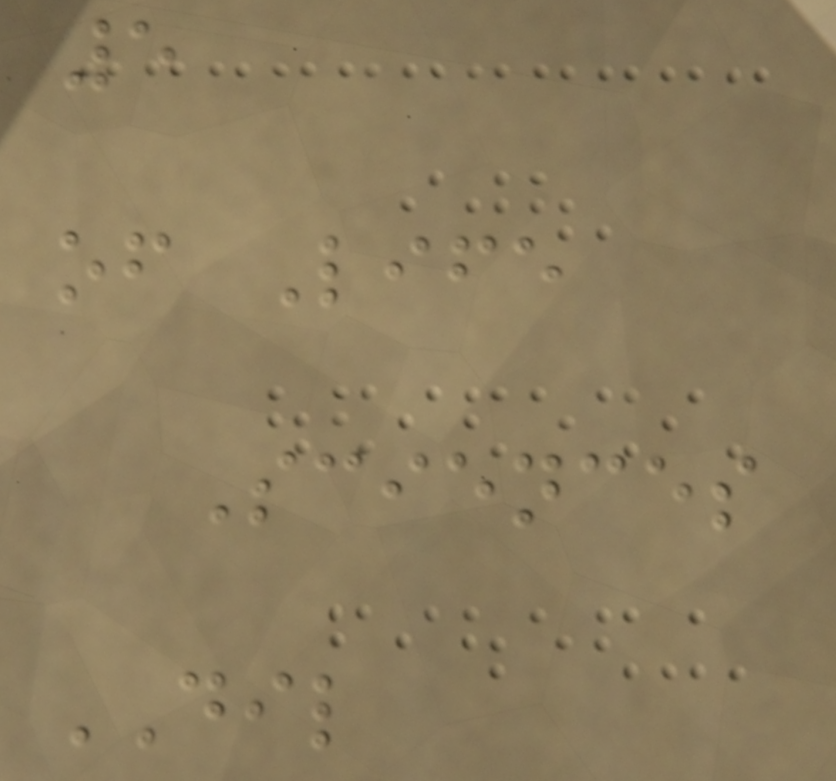5
of Life
Sciences
DIL
